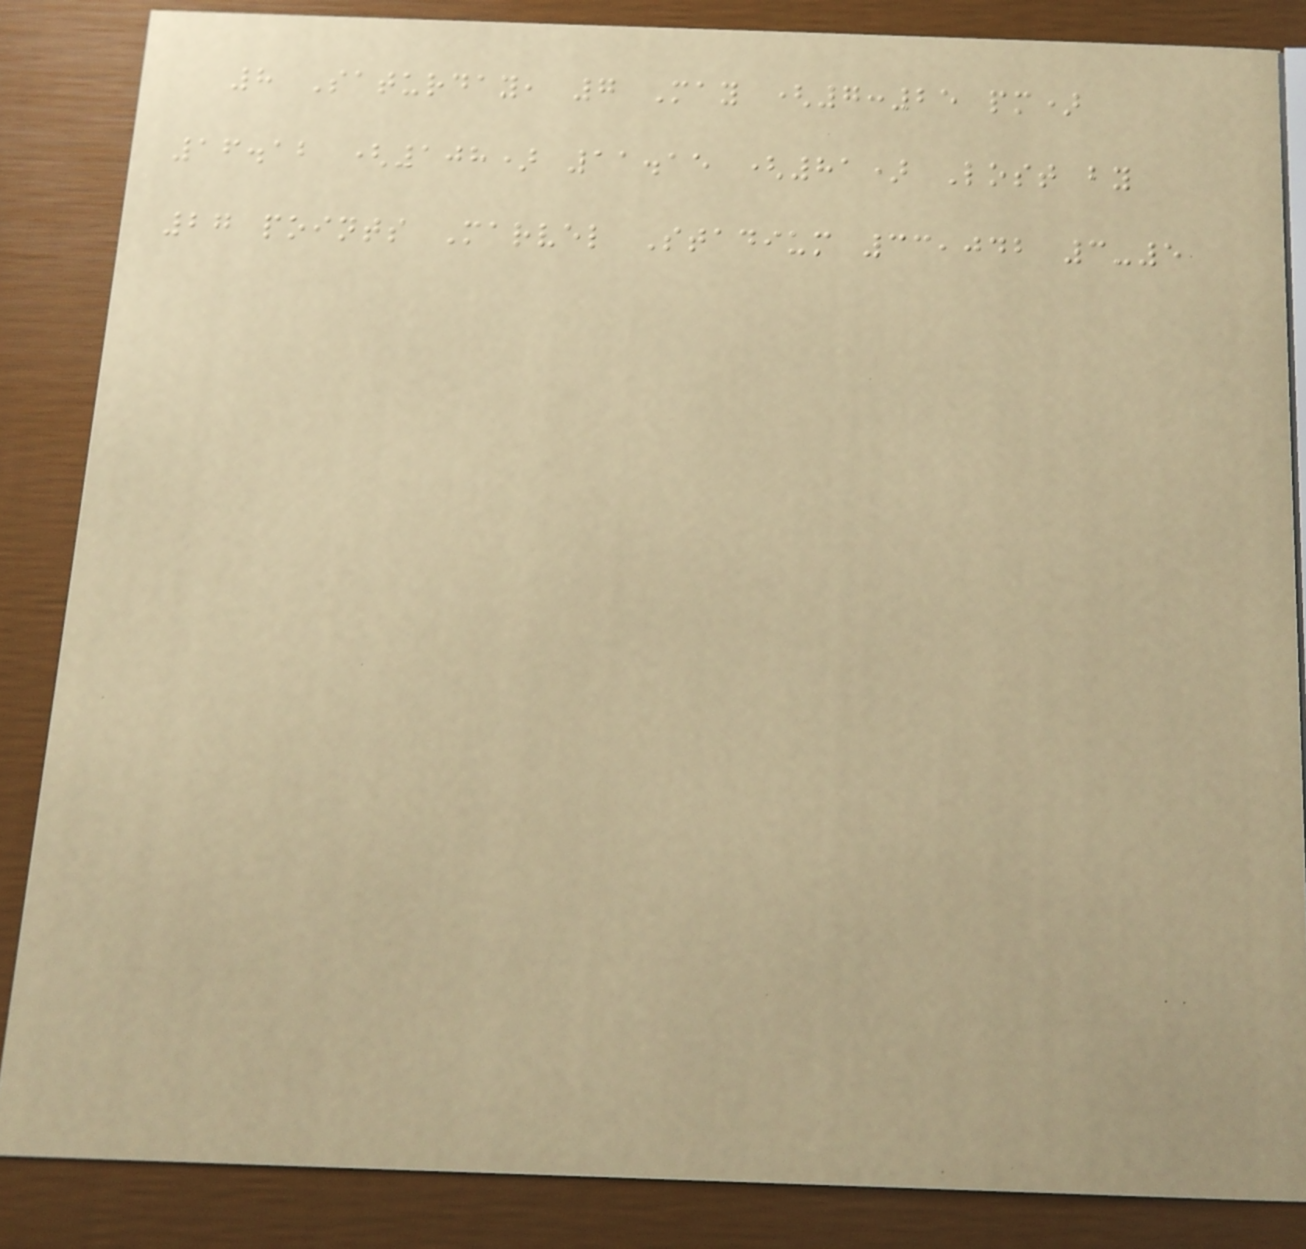8 Saturday, 7 May (7:25 pm)
16.12 (108) 11.15 (81) Lost by
27 points Marvel Stadium 33,042 3-5
